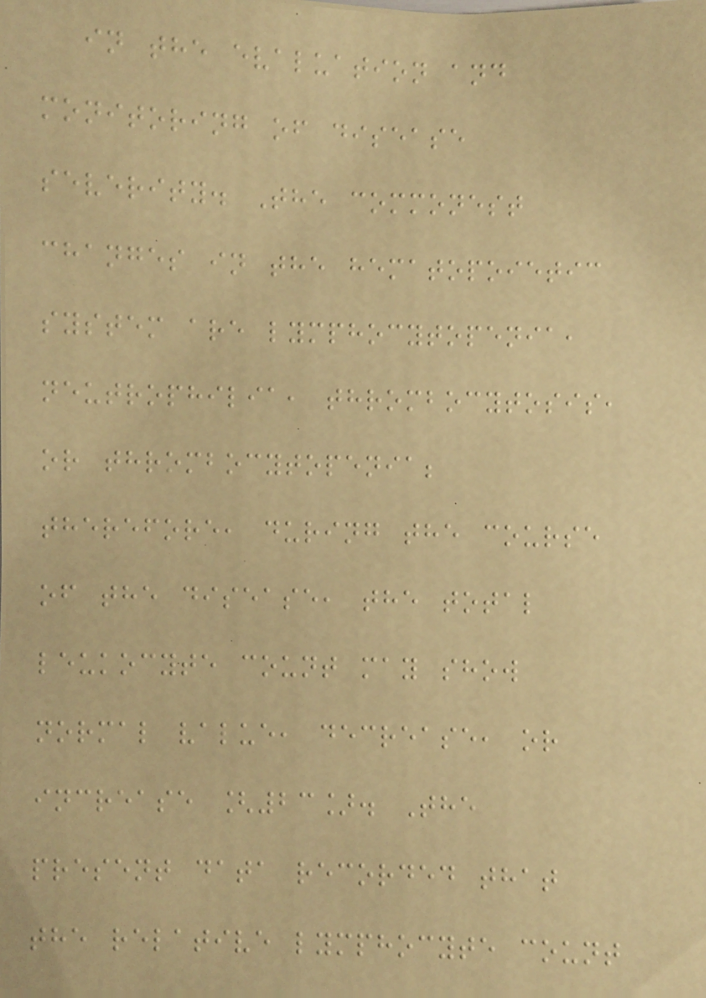in the evaluation and
monitoring of disease
severity. The commonest
changes in the hematopoietic
system are lymphocytopenia,
neutrophilia, thrombocytosis,
or thrombocytopenia;
therefore, during the course
of the disease, the total
leukocyte count may show
normal value, decrease, or
increase [23]. The
present data recorded that
the relative lymphocyte count
